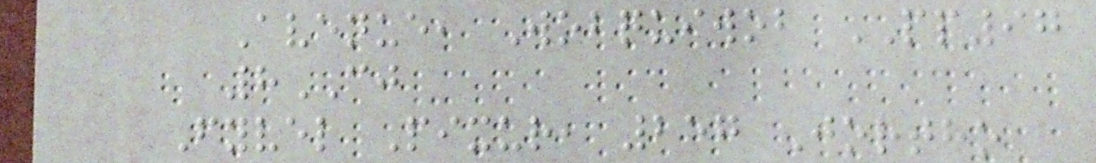Avenue, Wobquiwob PP97
8CJ
Fyvel Pixur, 257 Jortho
